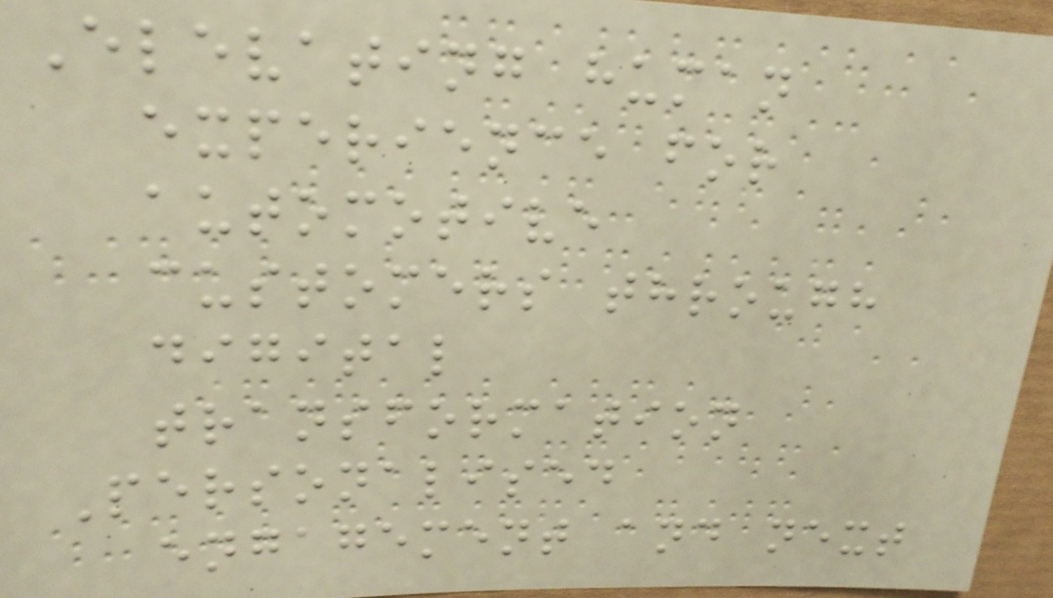Elevating human
experience for
automotive
customers through
digital
transformation
Personalised
engagement and next
